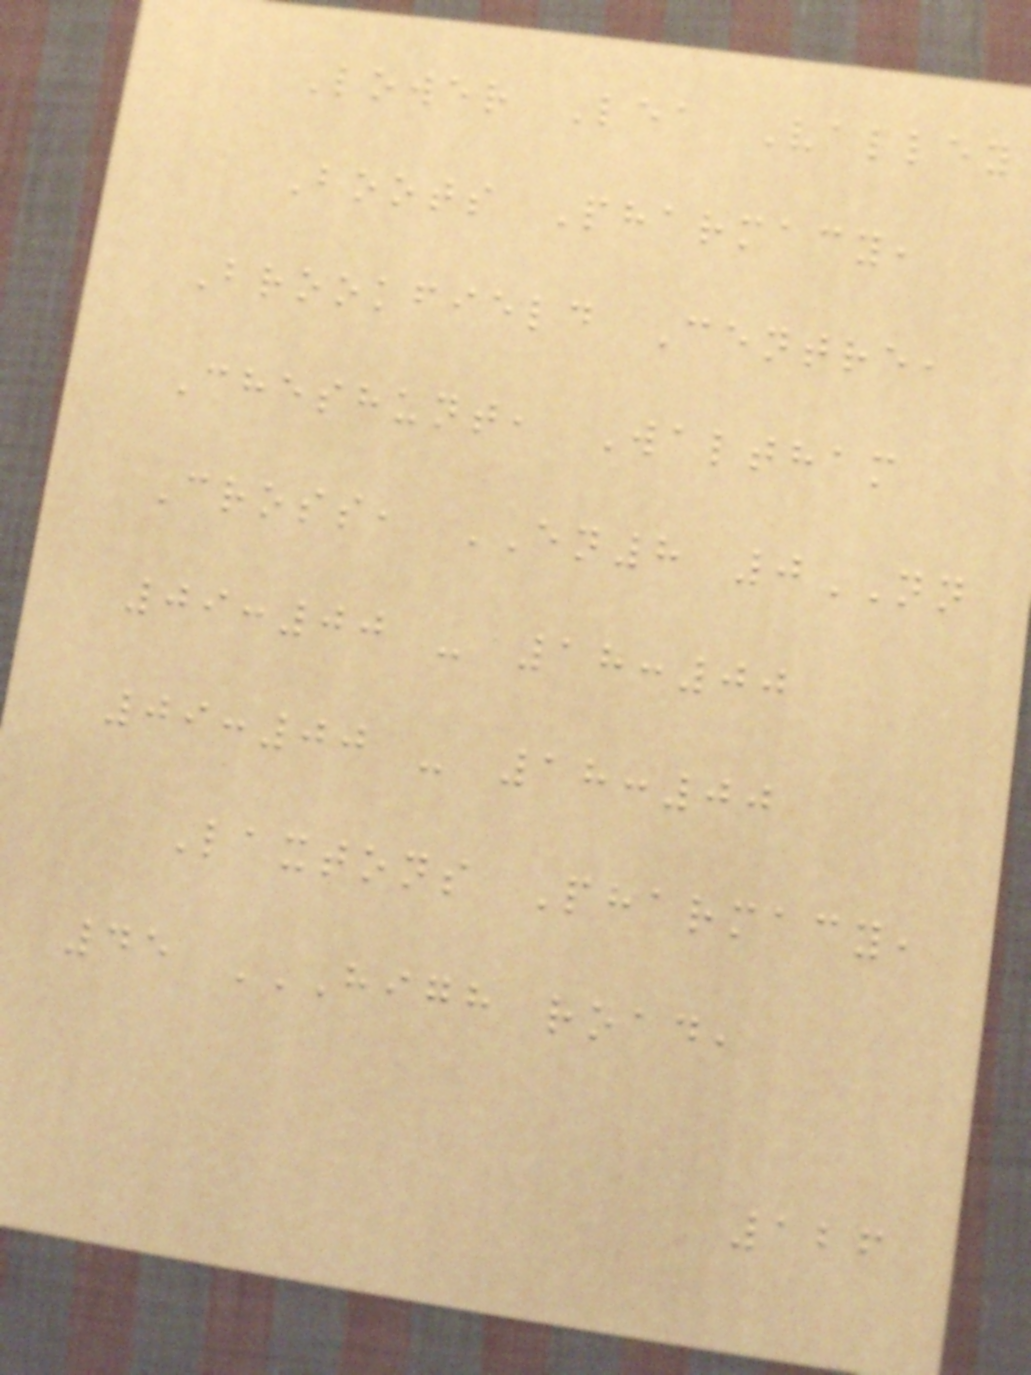Lower Lea Valley
Boots Pharmacy,
Brookfield Centre,
Cheshunt, Waltham
Cross, EN8 0NN
09:00 - 18:00
09:00 - 18:00
Laxtons Pharmacy,
45 HIGH ROAD,
126
